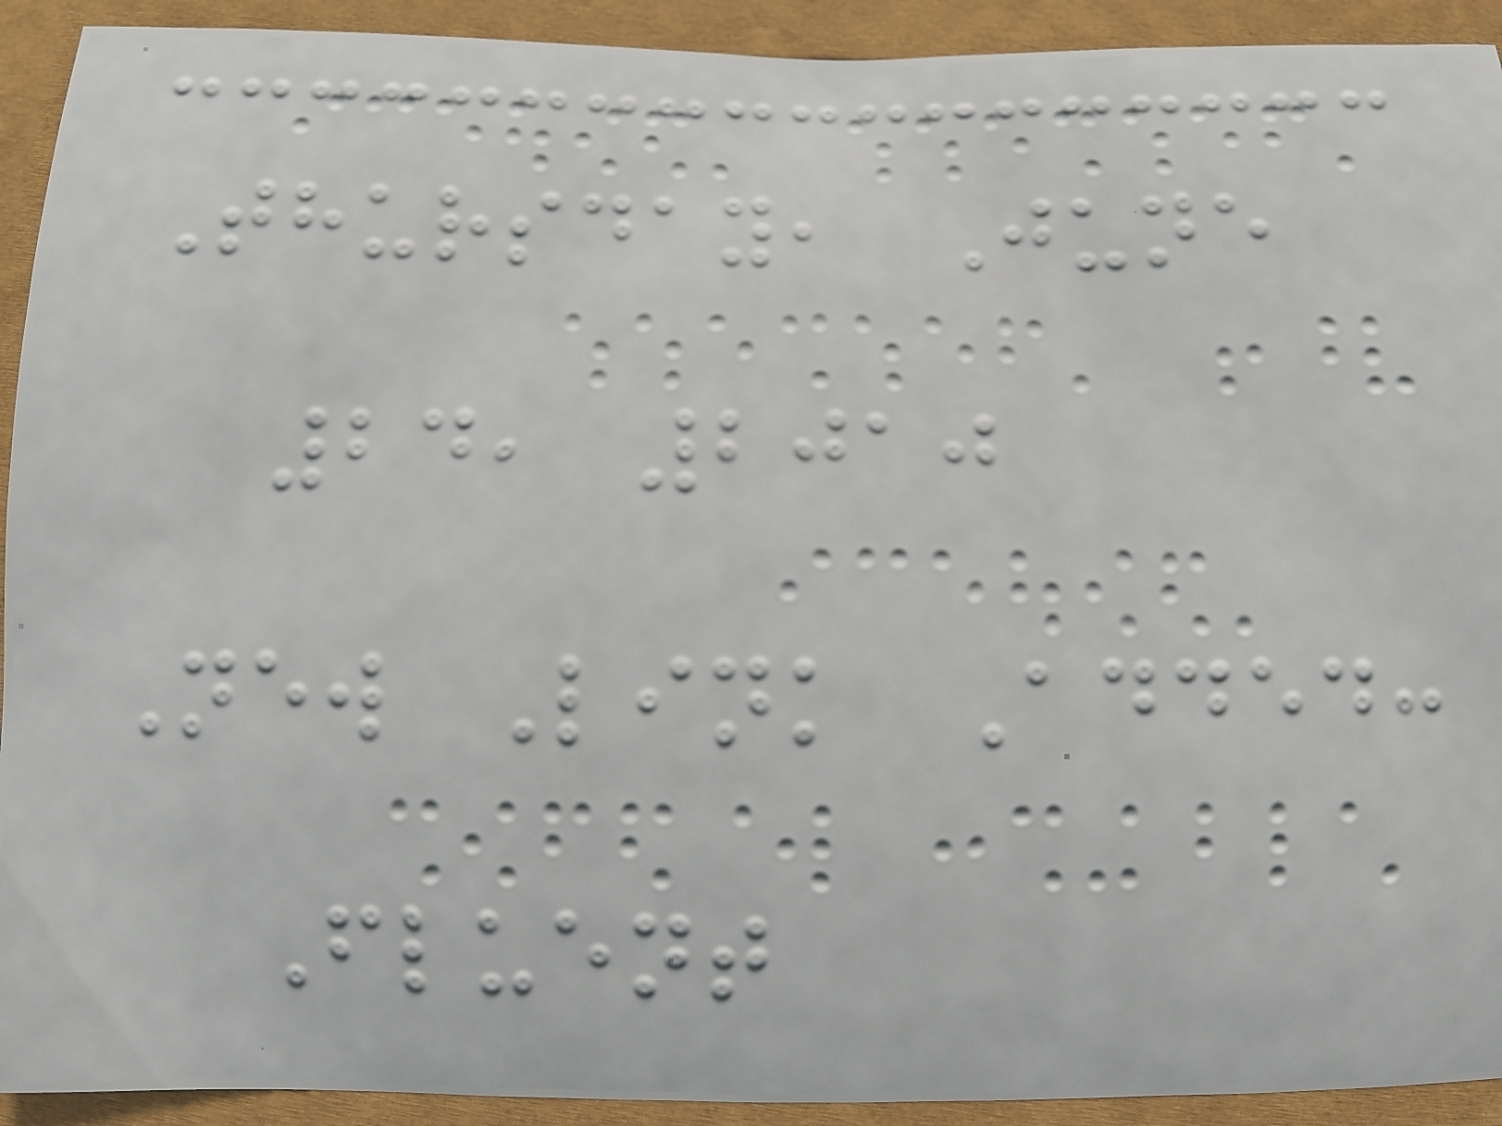Thursday, June
24, 2010
New Link Added:
Fluent
